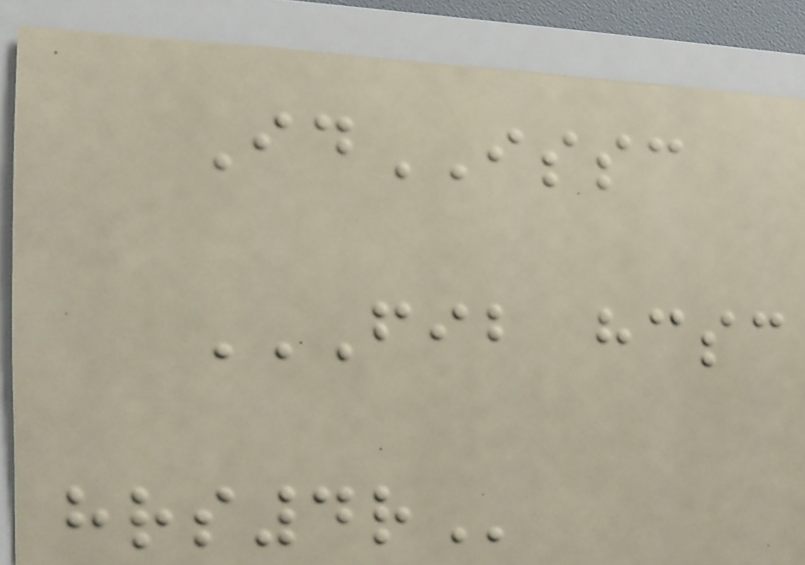IdISSC
FIB HCSC
HRS4R
